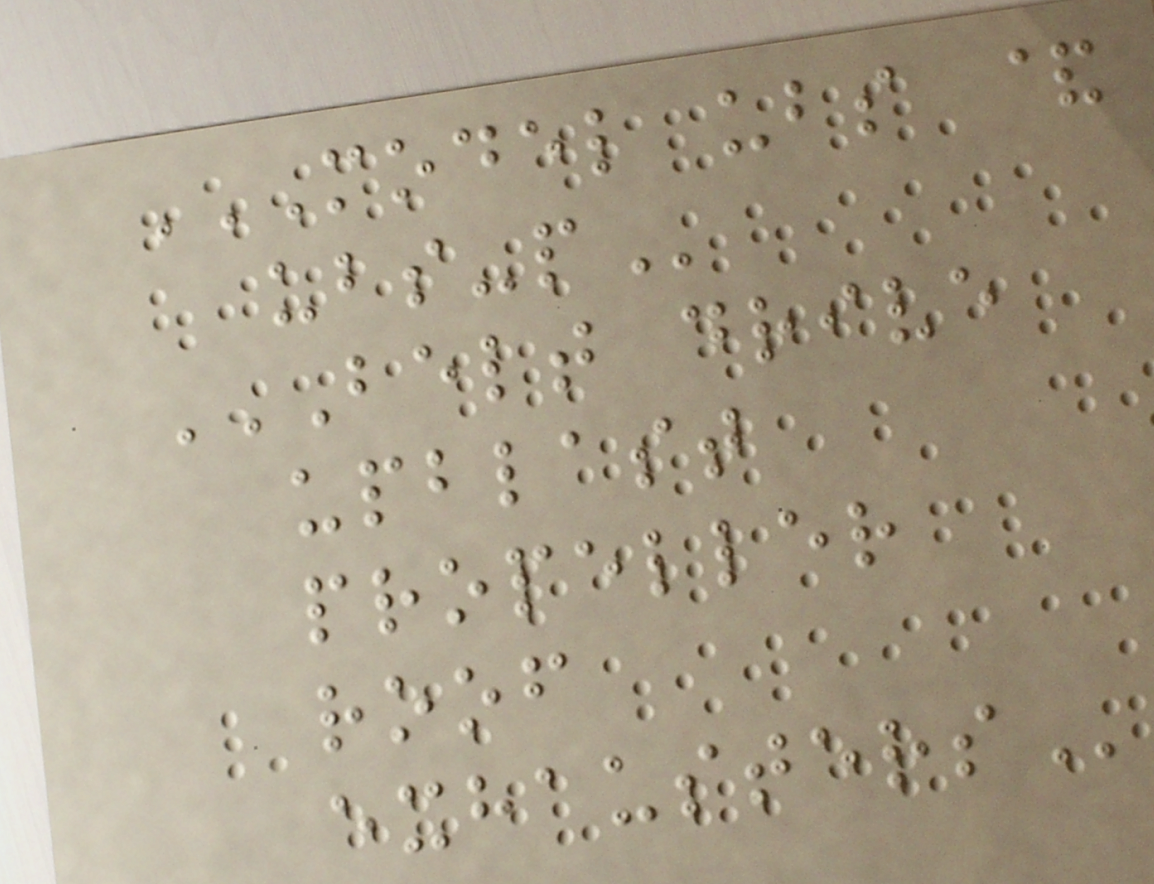MODEL UBS &
UBS-P
BELT DRIVE
UPBLAST
PROPELLER
ROOF
EXHAUSTERS
